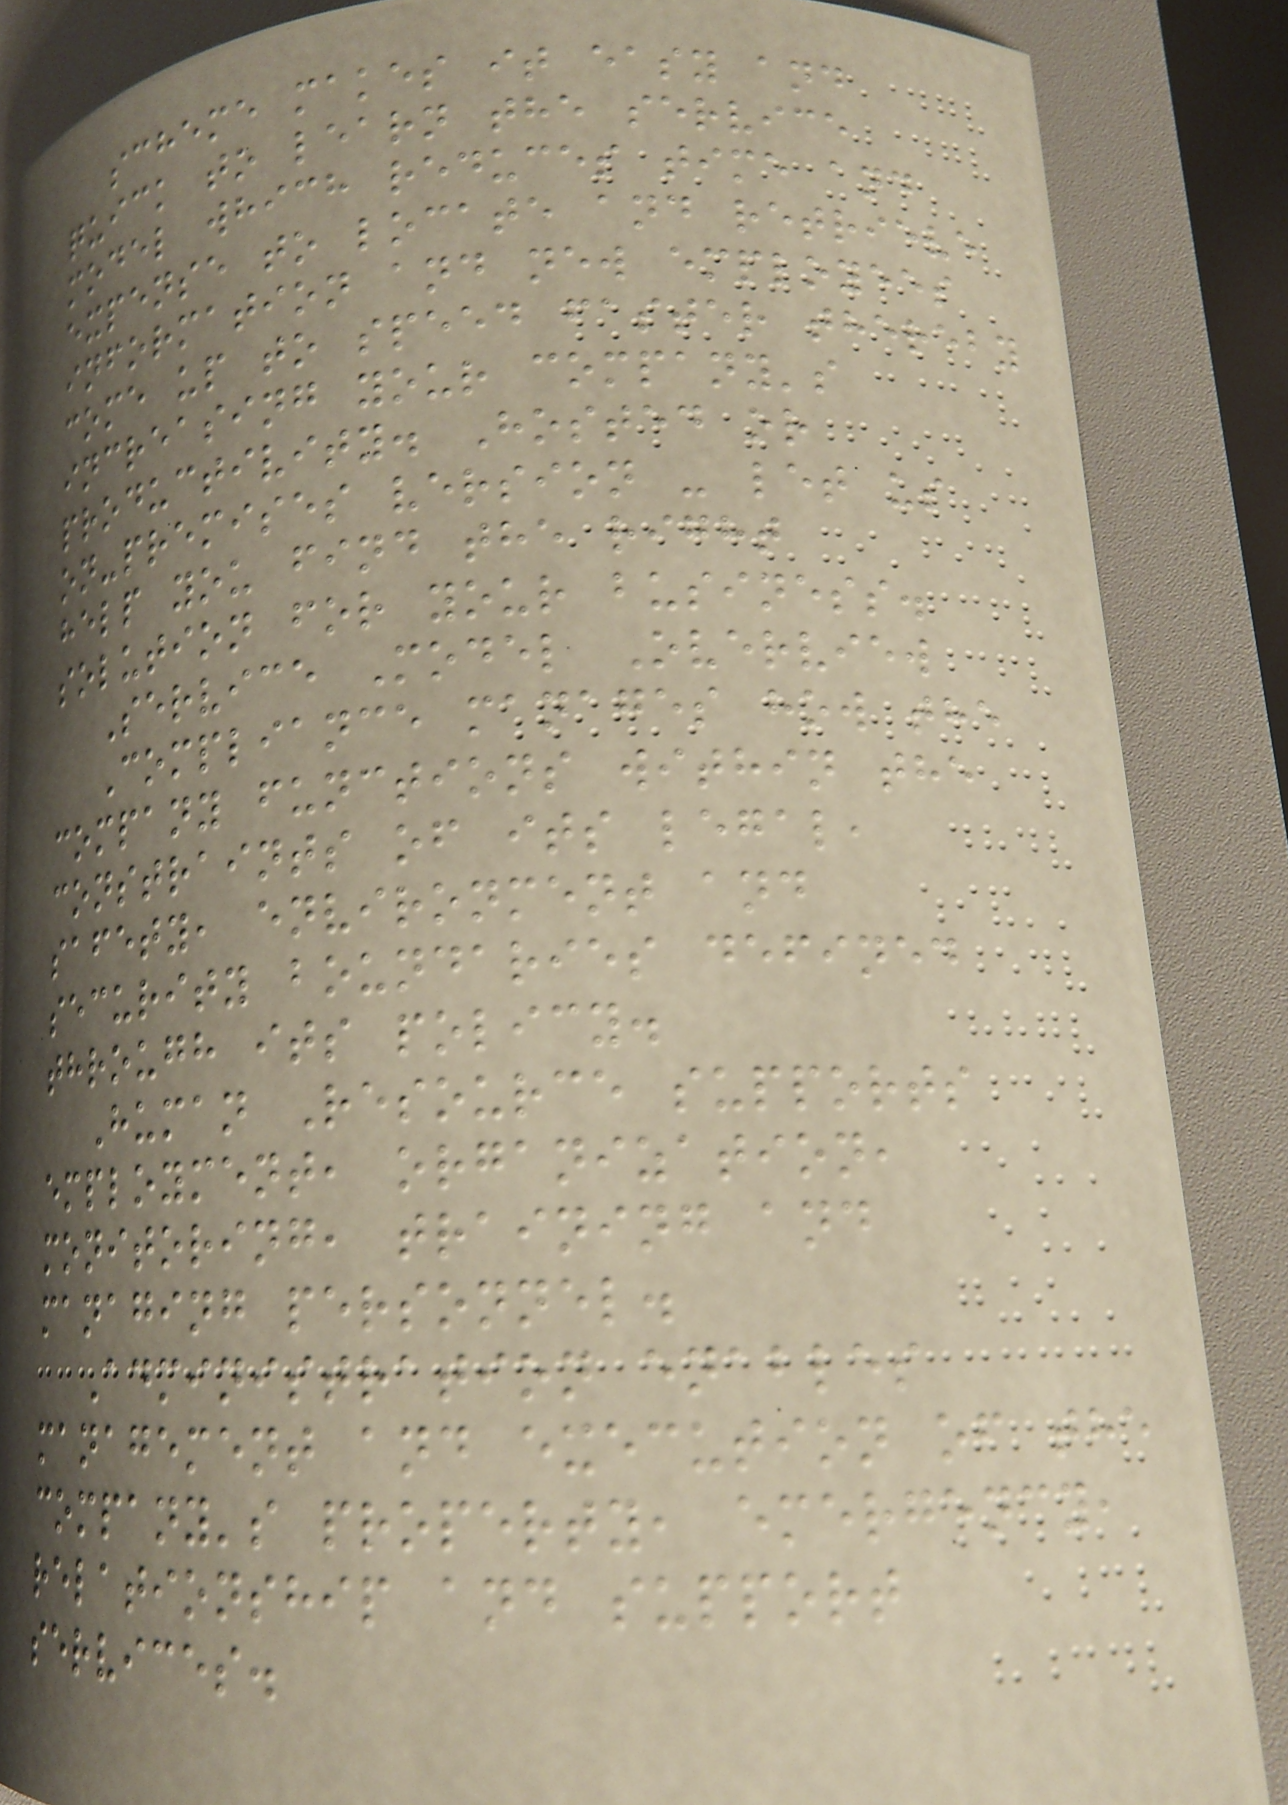scheme makes it easy and
quick to learn the service
model which reduces time and
expense to locate and retrieve
information and new employees
come up to speed faster thereby
increasing your company's
productivity. Hosted or
on-premises version - let us
help you find the right
solution for your business.
Service Model Overview
Compliance manages how the
company functions within the
constraints of its legal,
safety, environment and
security boundaries defined
through its policy.
Human Resource supports
employment, organization,
monitoring, training and
managing personnel.
Administration enables
management and execution of the
company's property, emergency,
relationship and support
services.
